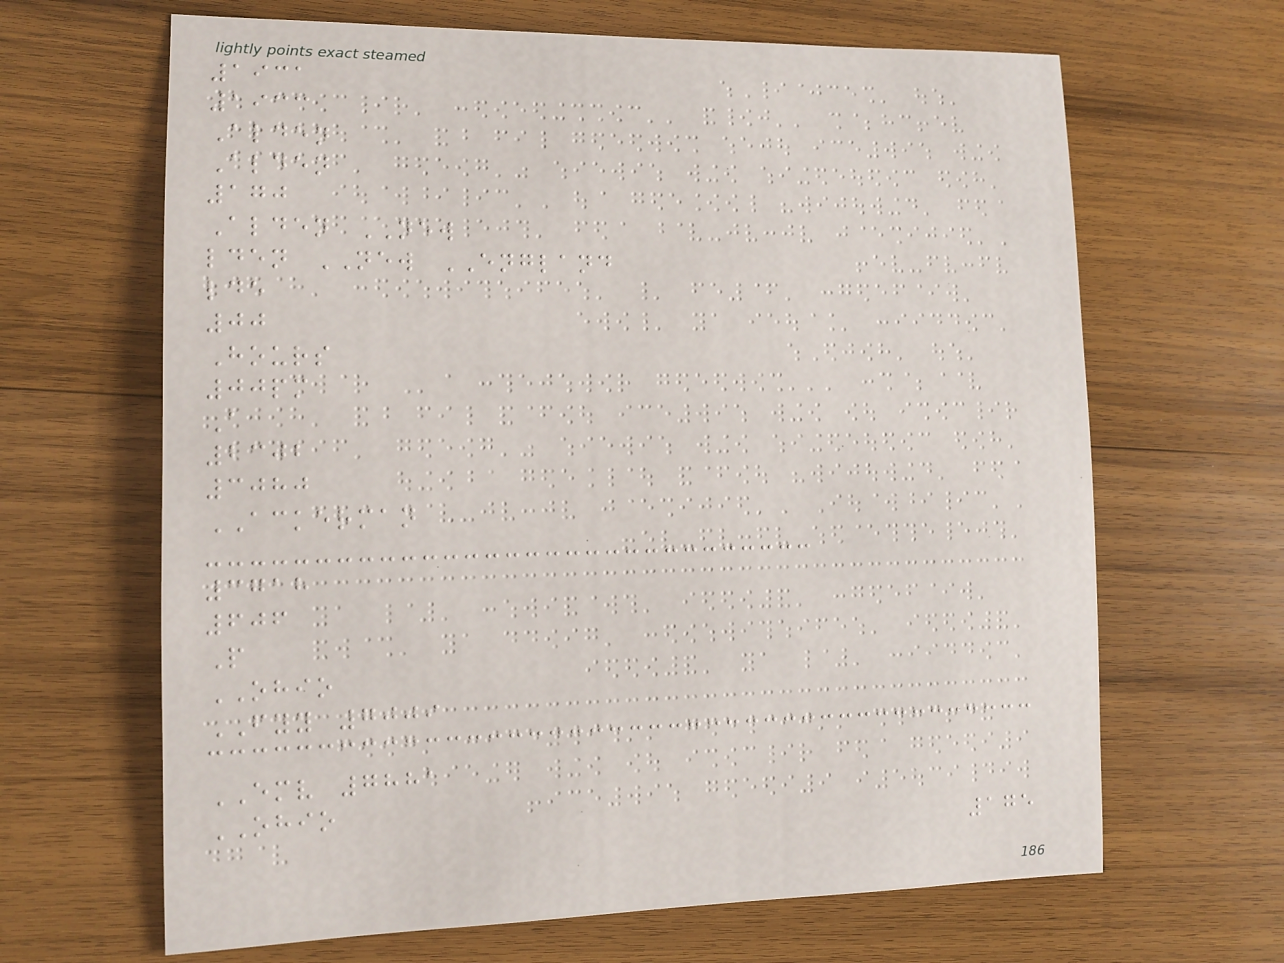1931
1933
Alden
Alden
170
Alden NEW
lden NEW ENGLAND
lde
00
Hours
00pm
A
2302
3080
ACKERMAN
3718
606
P
OHIO
FYY 7009
EMV 7881
OHIO
175
